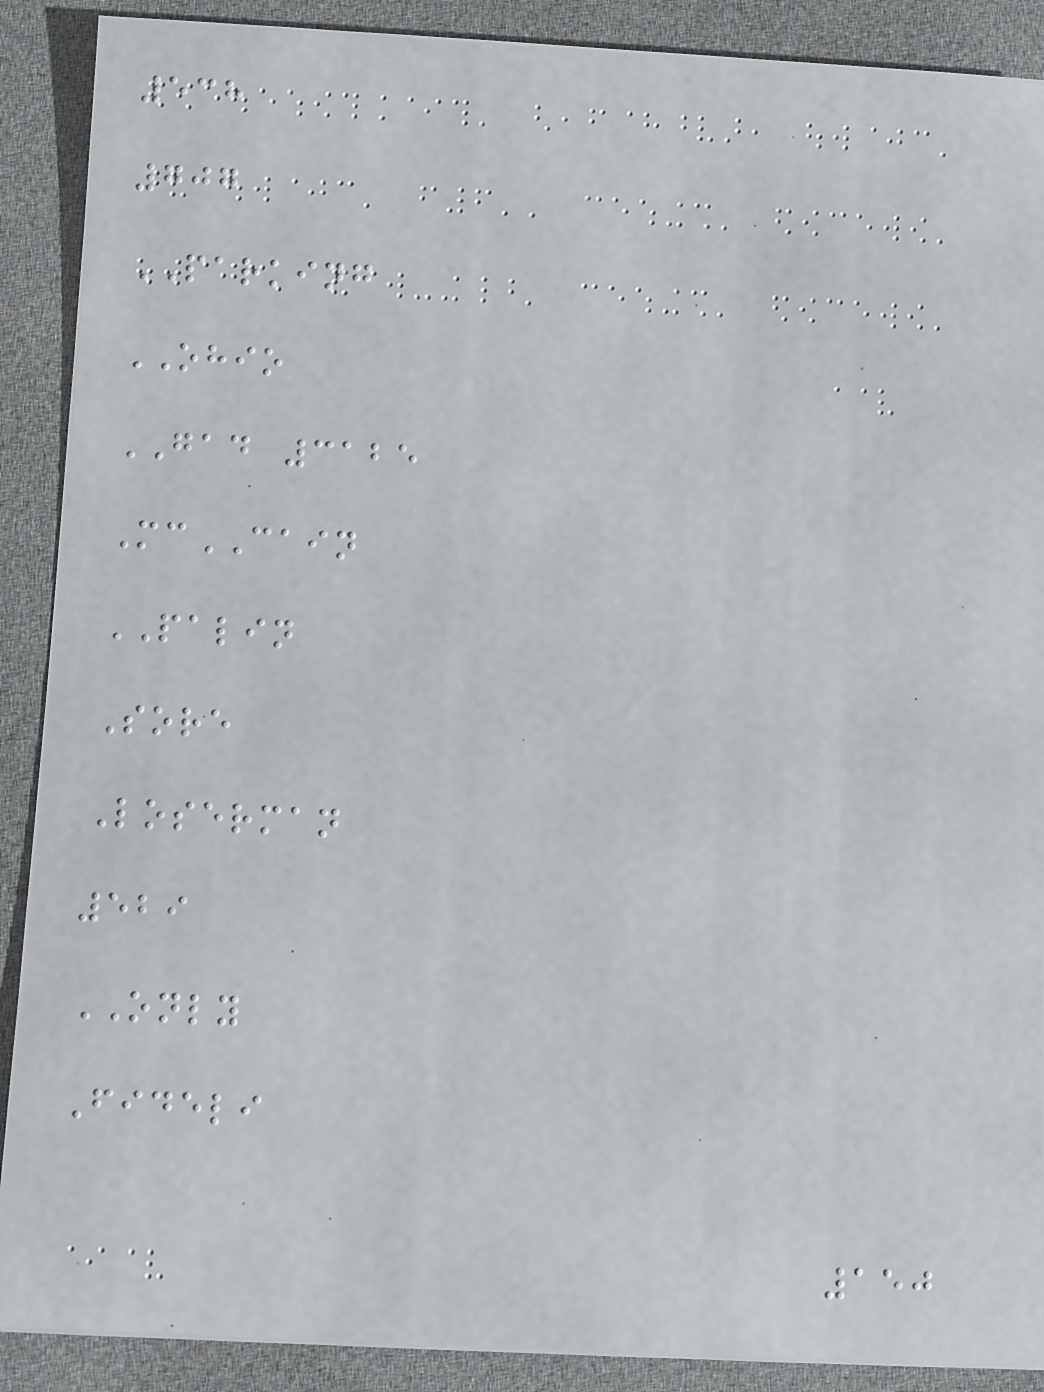538
707
PARKING
OHIO
GAD 3125
McCAIN
PALIN
Sore
Loserman
529
ONLY
Fideli
150
